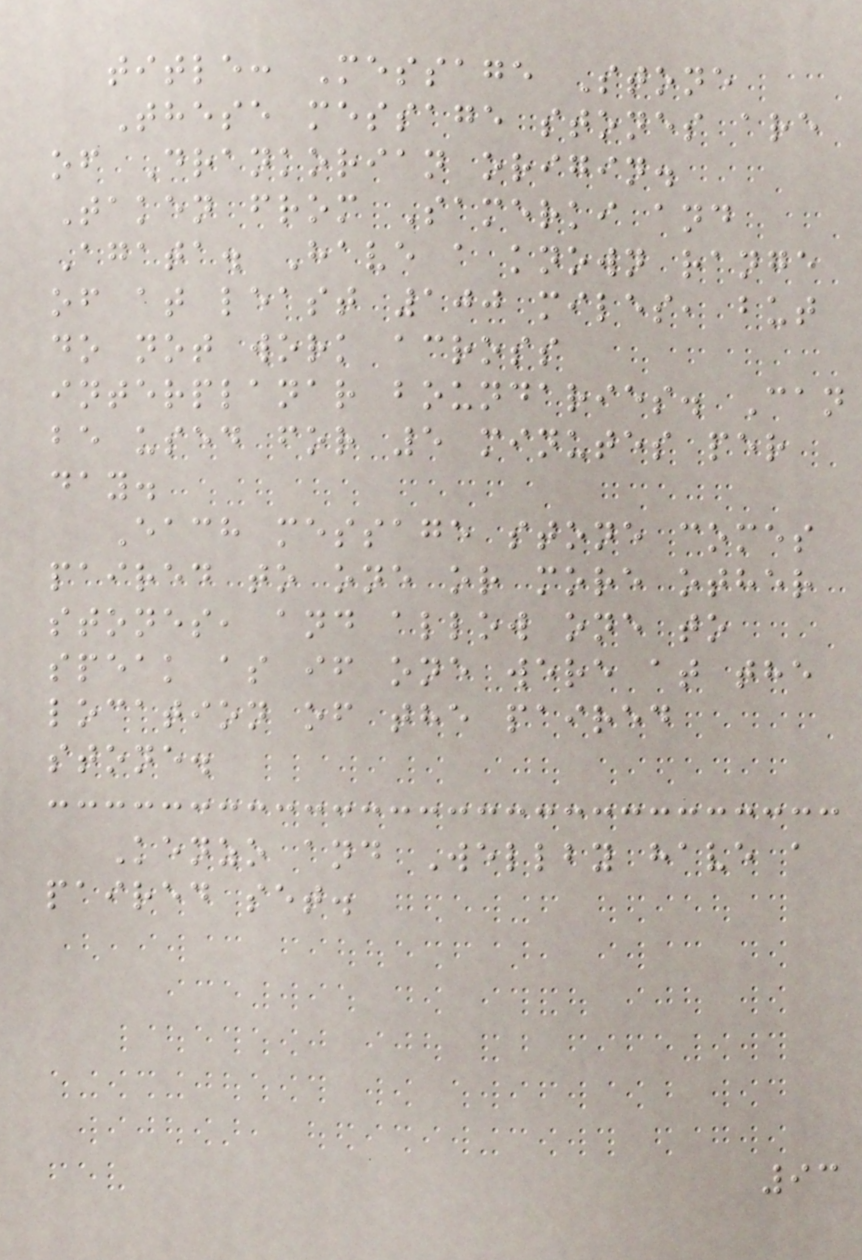title: Message Stone
These message stones are
of Drankorian origin.
Taken from Samerki and
Agata. Have a known range
of at least 100 miles, but
do not work across
interplanar boundaries. Can
be used for 5 minutes per
day.
Each message stone comes
paired to one or more other
stones, and allow one to
speak as if one were at the
location of the paired
stone.
Kenzo and Wellby have a
paired set.
93
